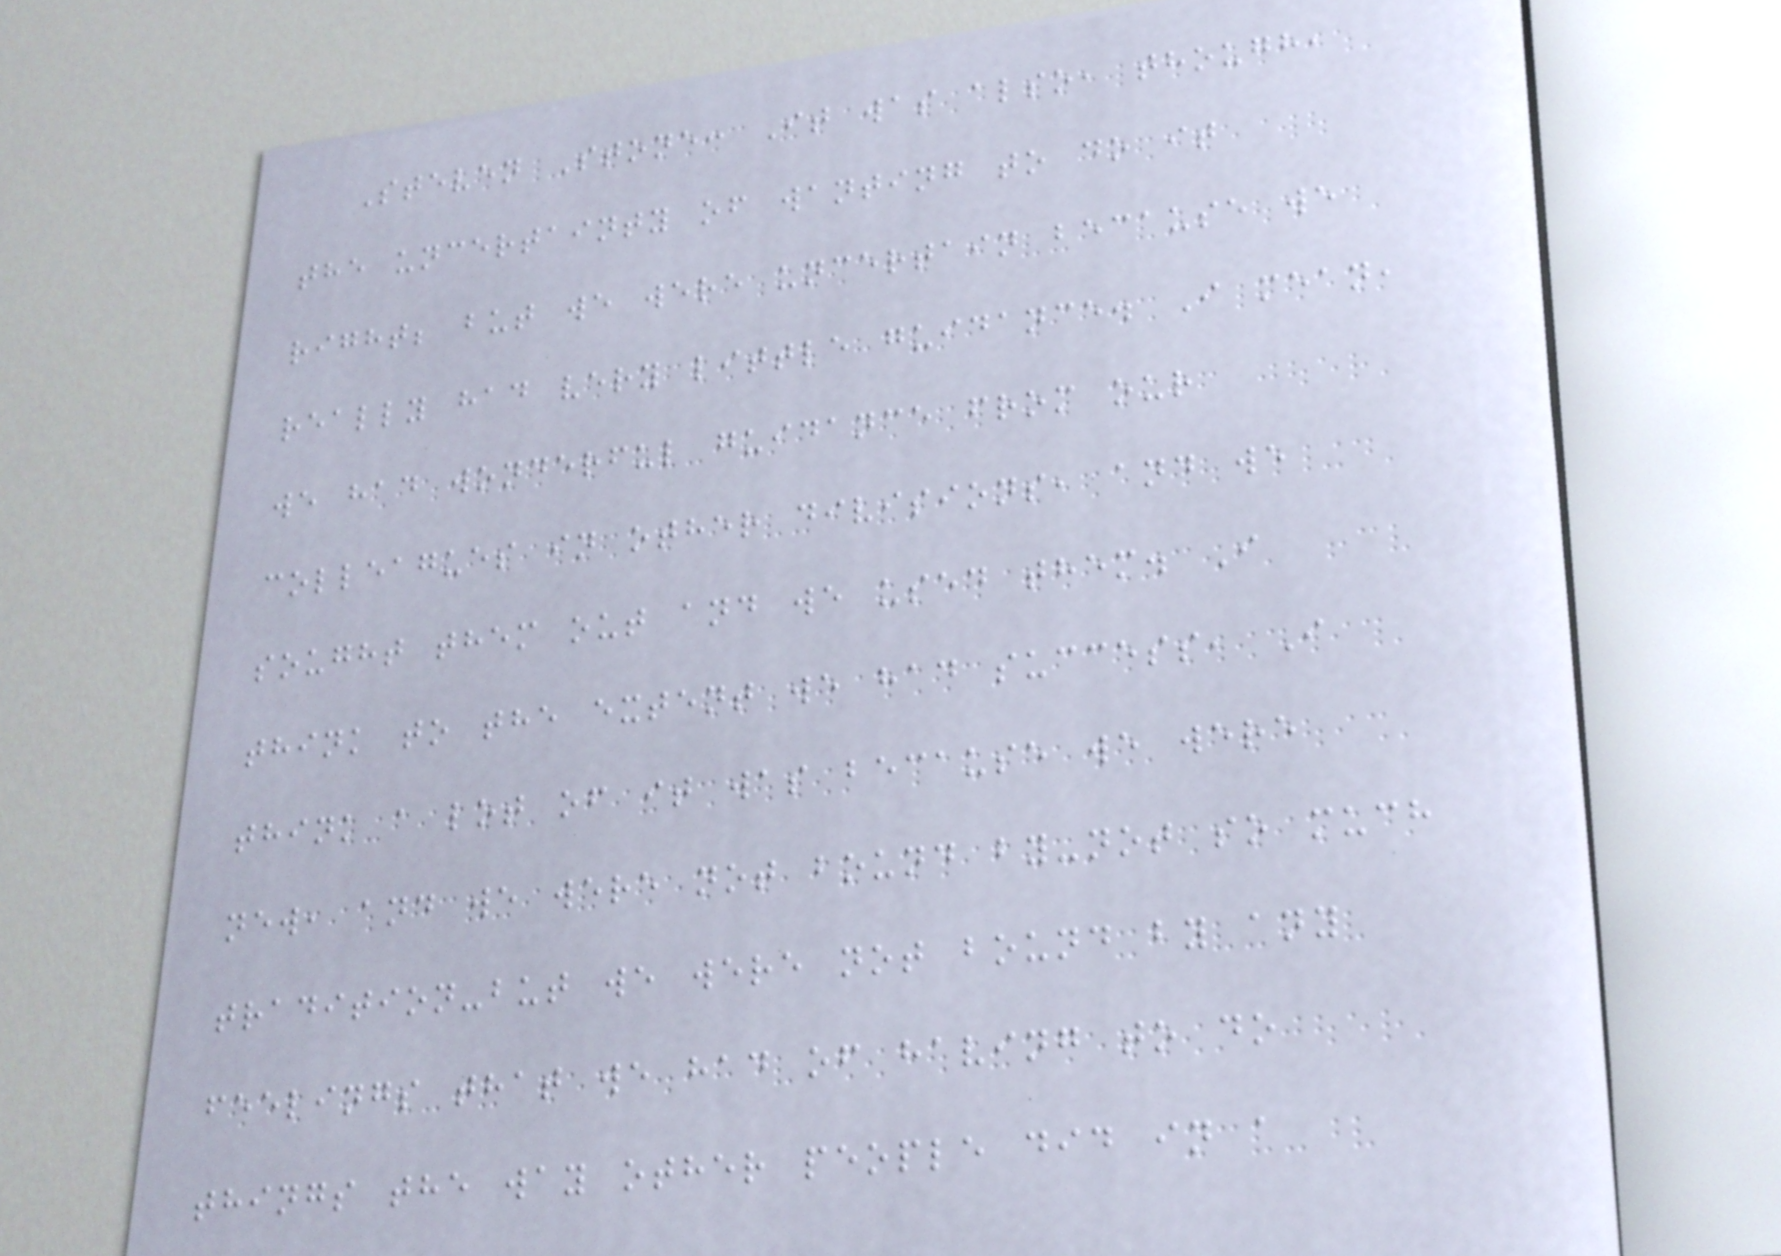Steven Stone: It was also, though,
the uncertainty of wanting to do it
right; but we were uncertain because we
really had very little guidance. I mean,
we had wonderful guidance from our
colleagues in other divisions, and we
sought them out and we used them. I
think to the extent we had success, I
think a lot of it was because we were
new, and we were not bound by-not so much
tradition-but we were not bound by any
feelings that we had of having to do
things the way other people did in a
